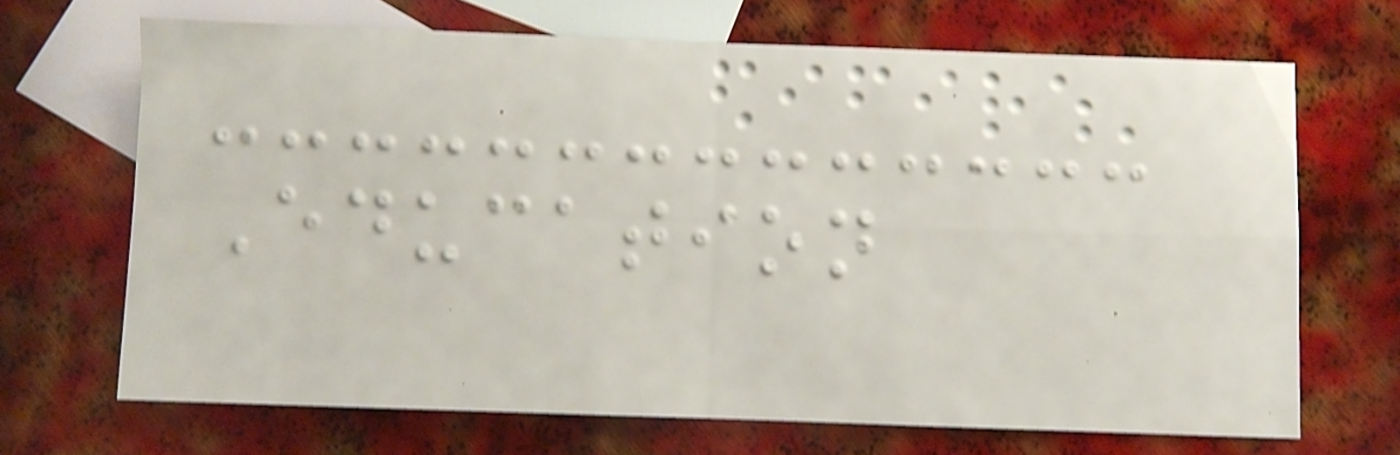Education
